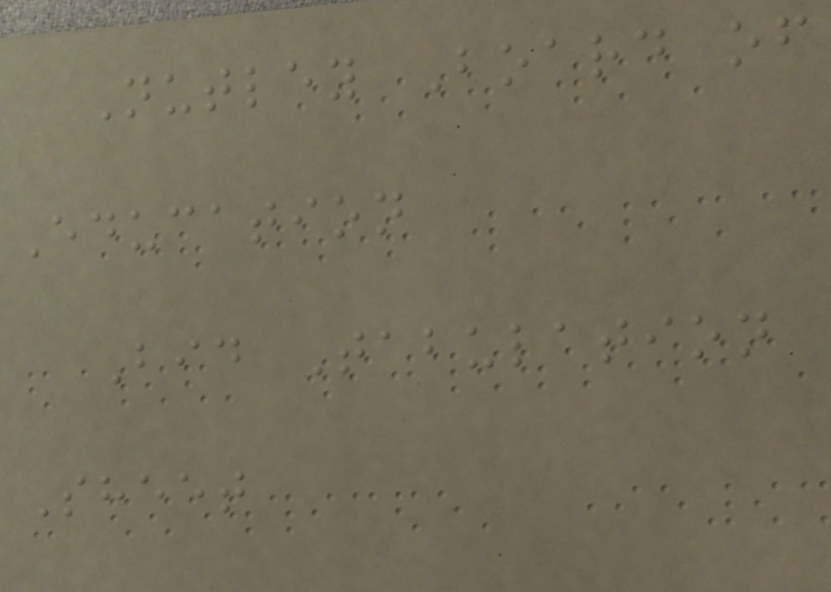Nutley Board of
Education
Bid Tabulation
Sheet
